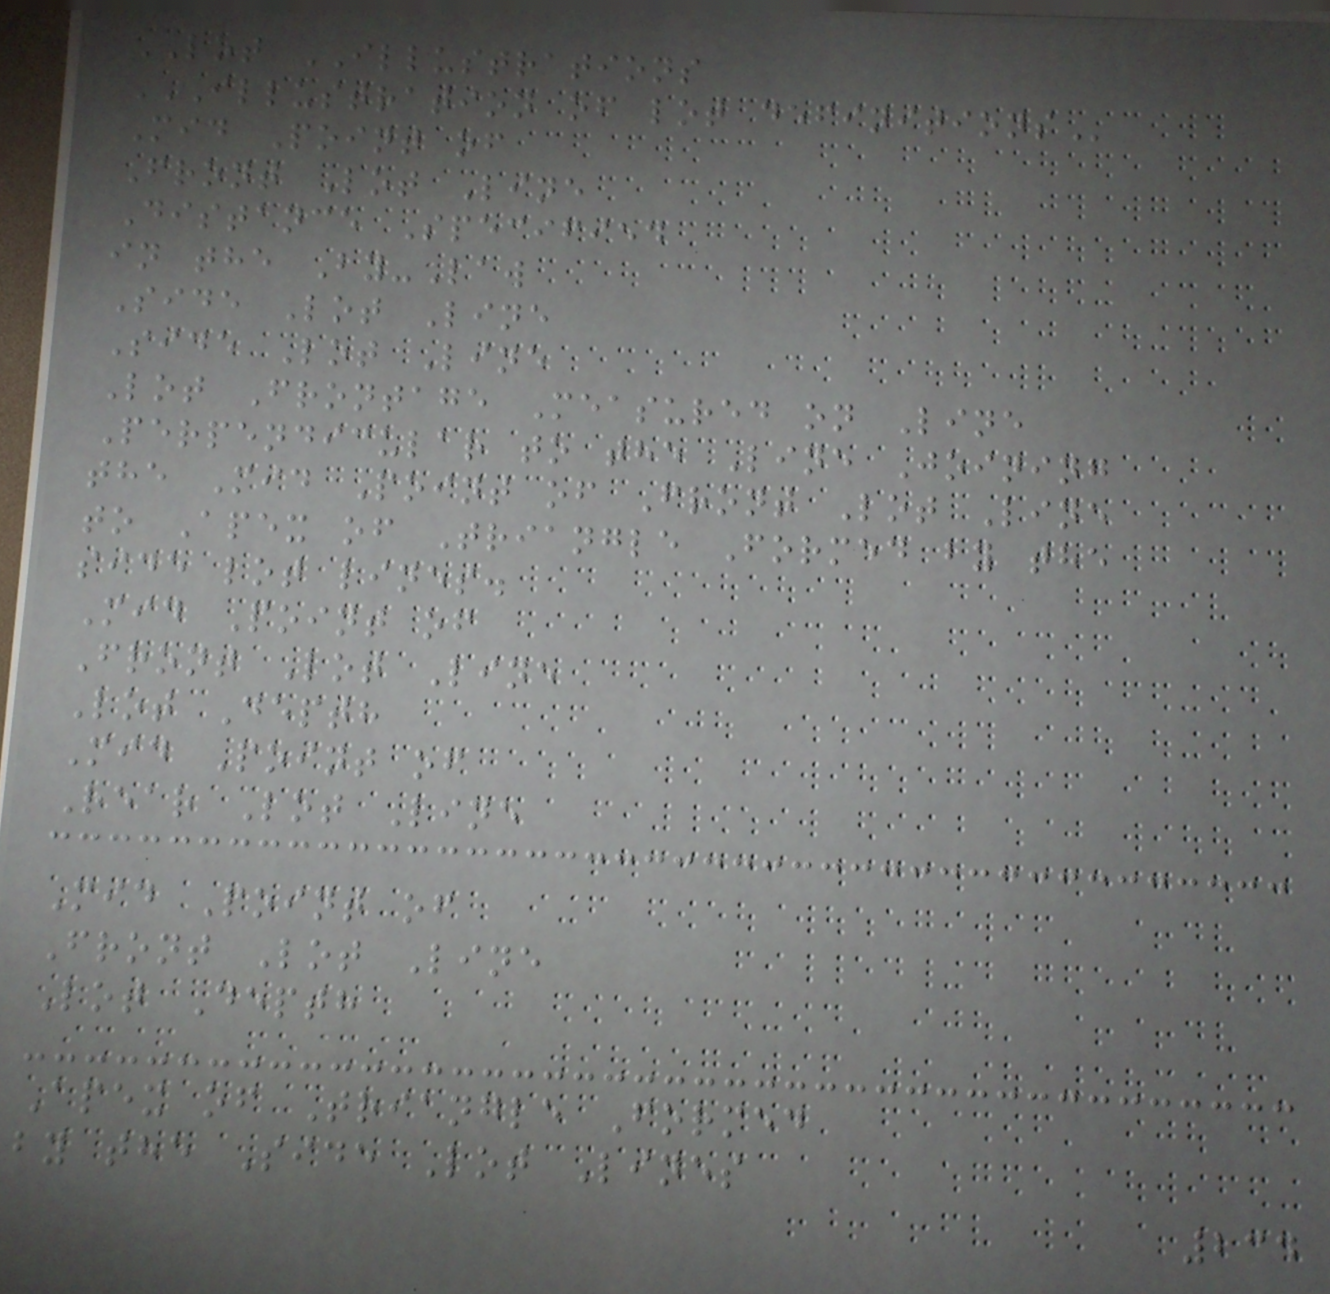LOT ILLUSTRATIONS
ILLUSTRATION OF LOT DEFINITIONS
Mid Point of
Front Lot Line
Distance Specified
in the By-Law
Side Lot Line
Side Lot Line
Lot Frontage Measured on Line
Perpendicular to the Line Joining
the Mid Point of Front Lot Line
to Apex of Triangle Formed by the
side lot lines.
Mid Point of
Front Lot Line
Lot Depth
Mid Point of
Rear Lot Line
Mid Point of
Front Lot Line
Lot Depth
Apex of Triangle Formed
by the Side Lot Lines
234
